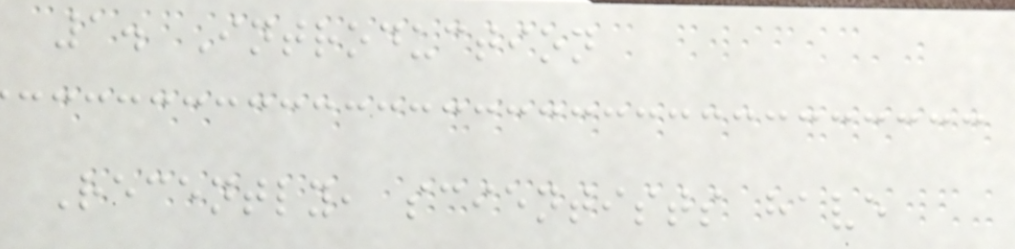1. Introduction
Recently, scientists have
